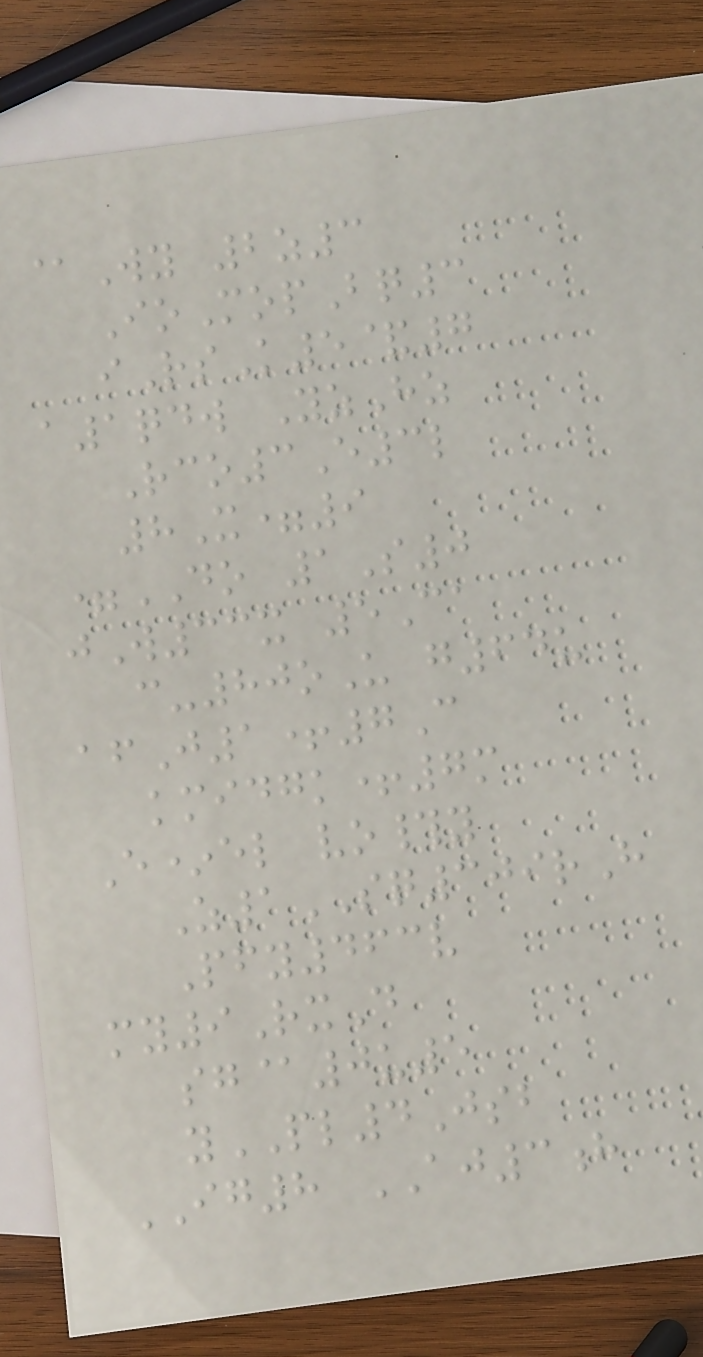@Wy 2z3
IoMopBq3
iRsK5&7
a1qdw YzHz
Rco3E3l
8X=9
=DO 1S0
jW33x 5Ca
c-80oU g64u
afJ1+7C
kmidgk+7m
E*el vo#y
Z1SQ309rH
Pfy463v
my9RxD
sg@0u5
yPL4Jsb
IG8 AJ3h
